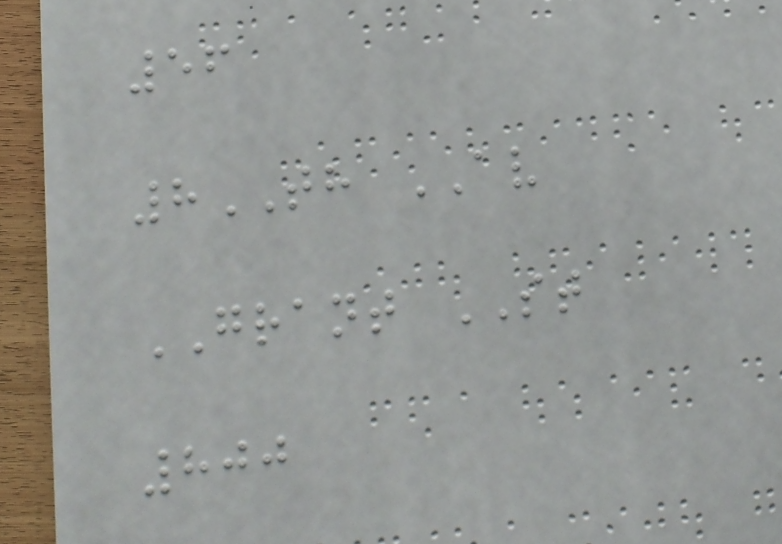56
8TH AV
GRANT ST
800
